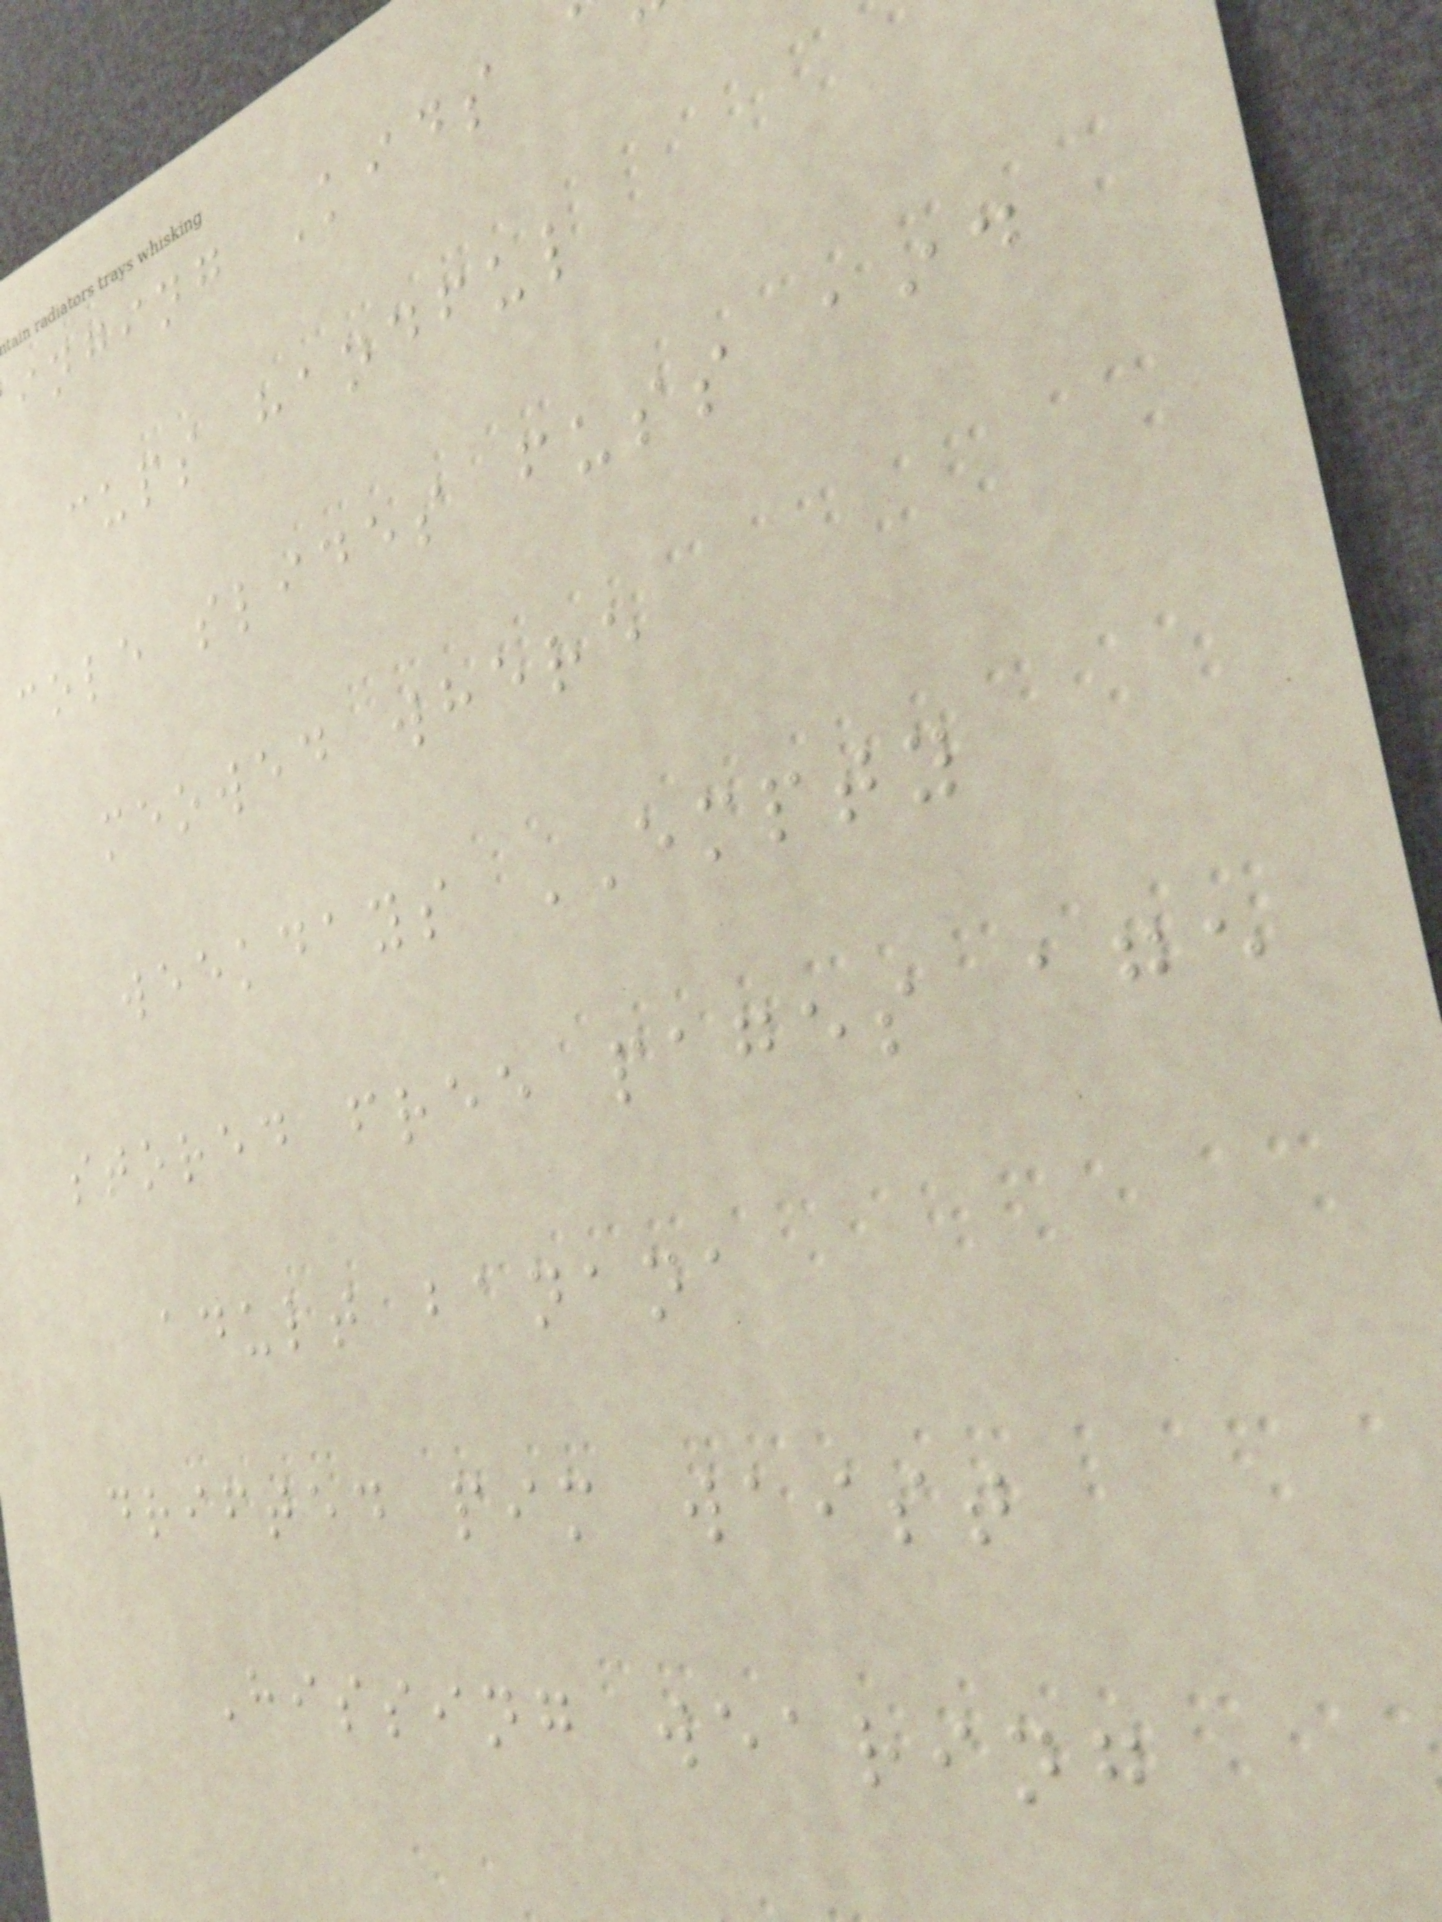inging Kids
cups handful
cole slides fuss aid
meowed where
weekdays EMPTY
stored free pages age
adult banana
drifted pim waist
Hissing wearing
